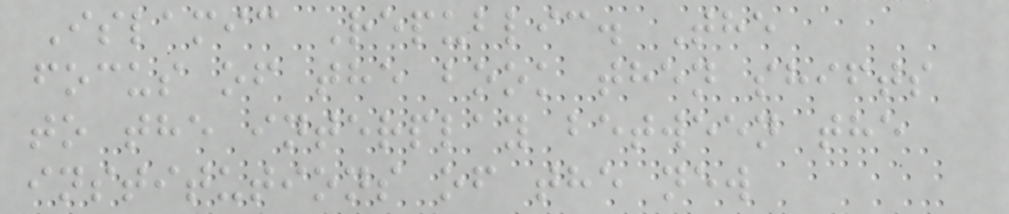Islamic Republic. The
focus of the book then shifts
to the interplay between the
institutions of the new
